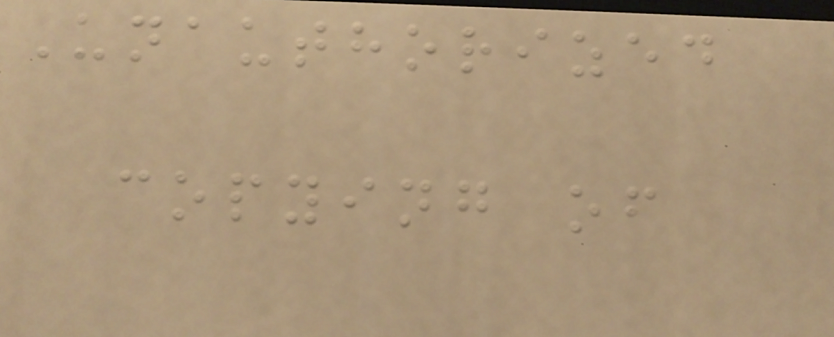Unauthorized
copying of
